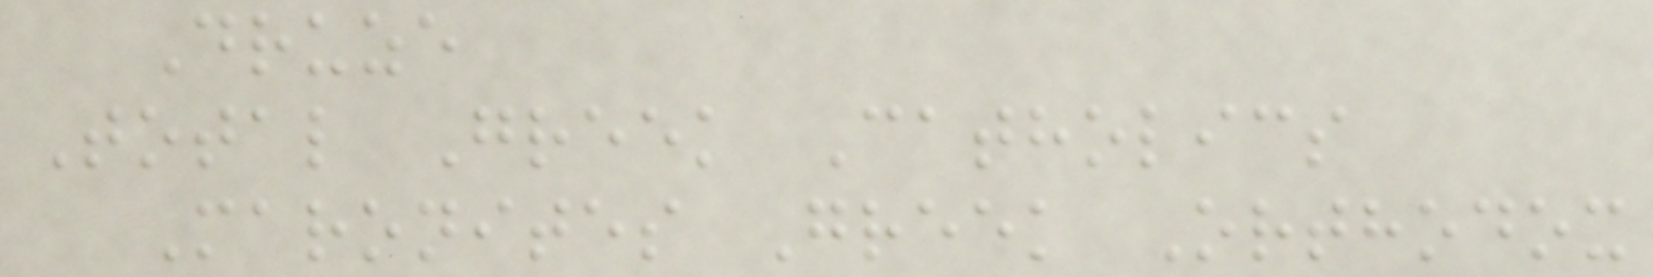Druze
Total Greek Catholics
Maronites Greek Orthodox
